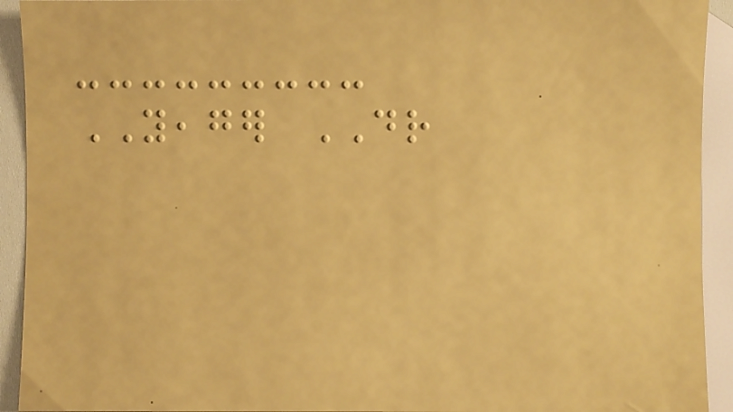YEAGER DR
